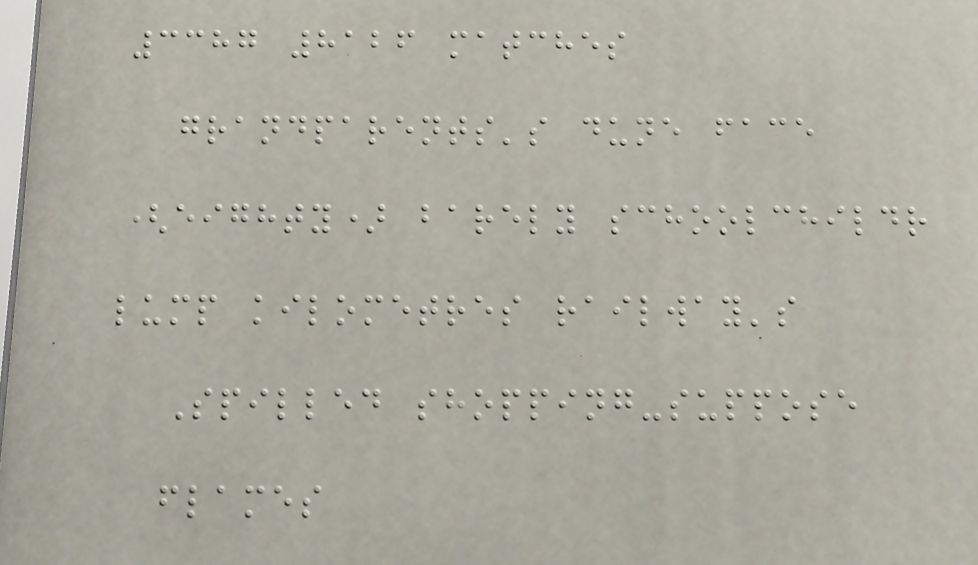3387 8126 matches
grandparents's dune face
(eighty) barely schoolchildr
lump kilometres railway's
Spilled shopping-suppose
flames
